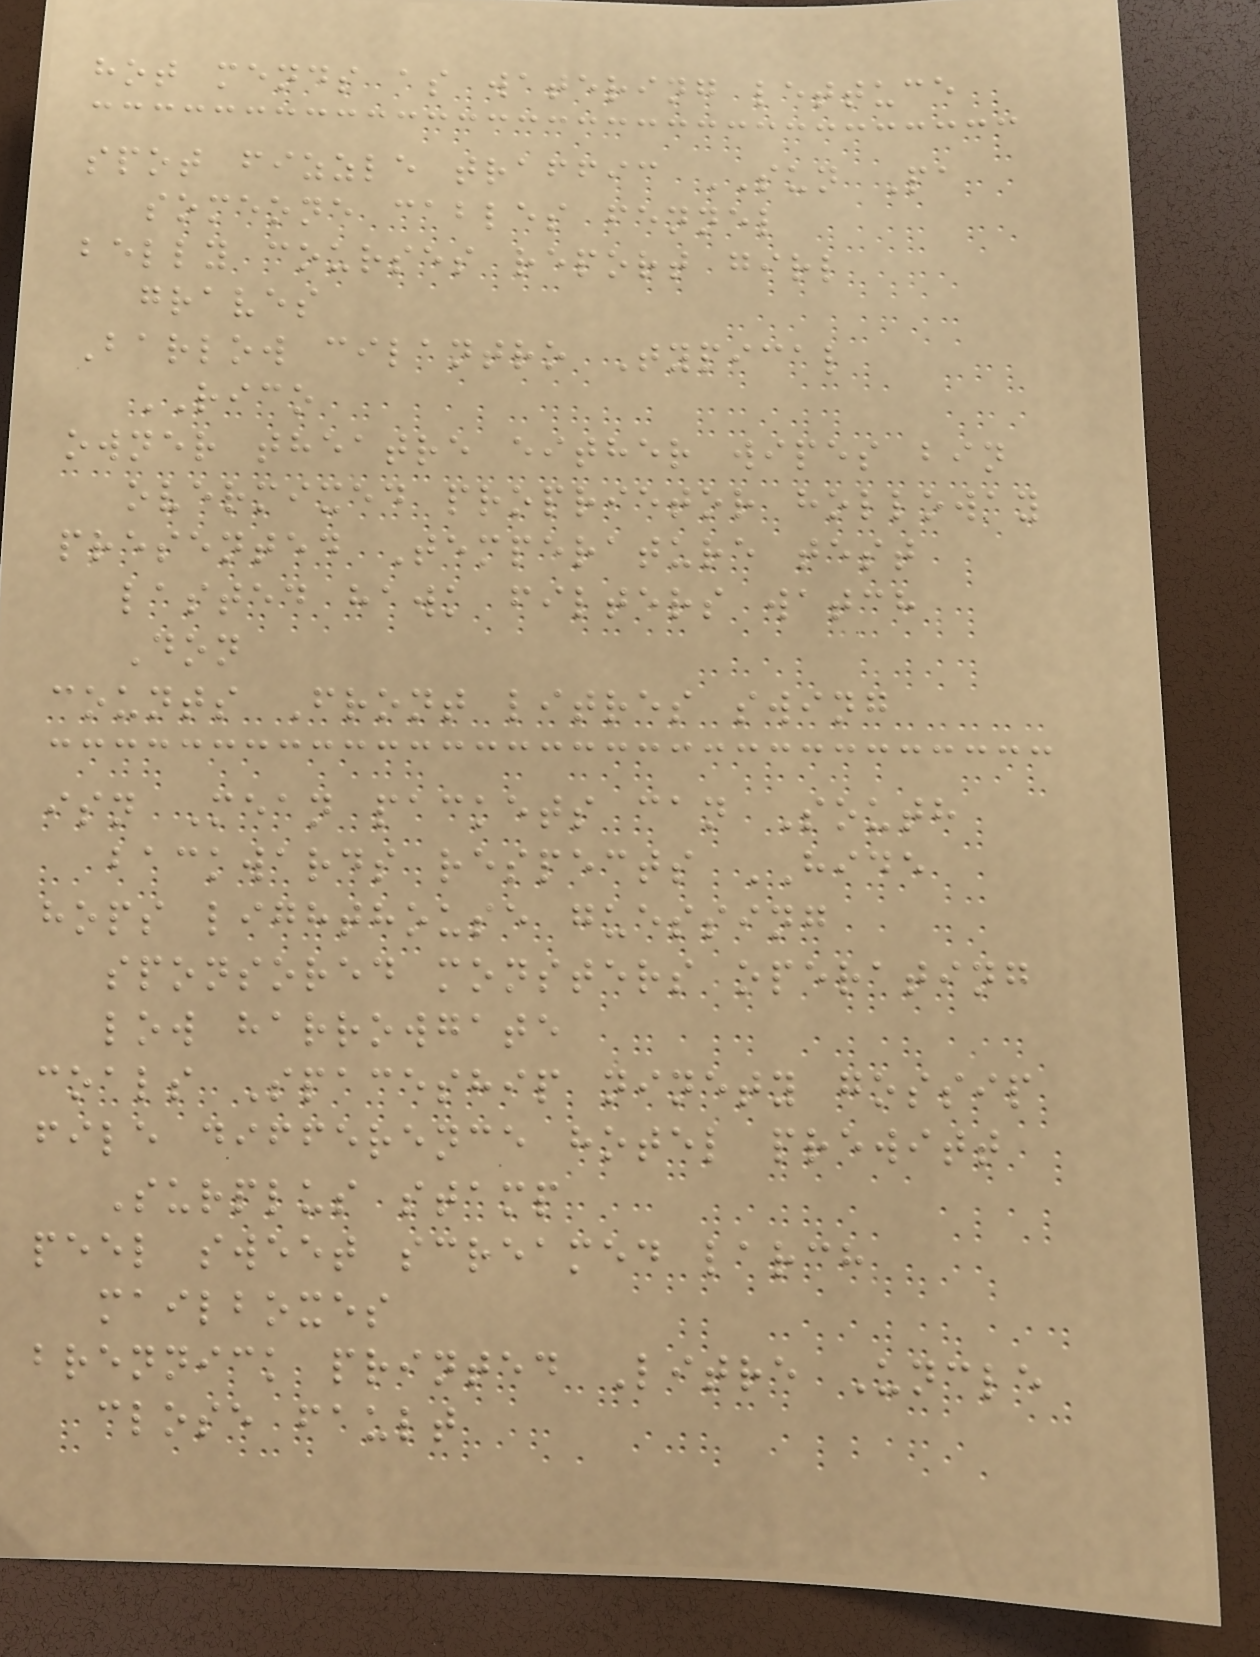hot mends as watering lettuce
spot fizzle traffic SUN Pa
someone cables fennel
belly courses report girl
graves
Barlow cilantro Typical
RICO
owner theatre either wipes bin
overmixed proprietor holloway
presented Temperature test
lasted hawk filters watch
Don
counts Front litres swing
isn Mean packets can South
backwards respects HIDE
hops lighthouse guessing
sponsored monsters operating
low harrowgate
coals Spaceship ninety gossip
file difference hotel prewitt
Surplus stamp
peel sweet screamed larch
mailboxes
brennick printed Litre Uncle
close fault
